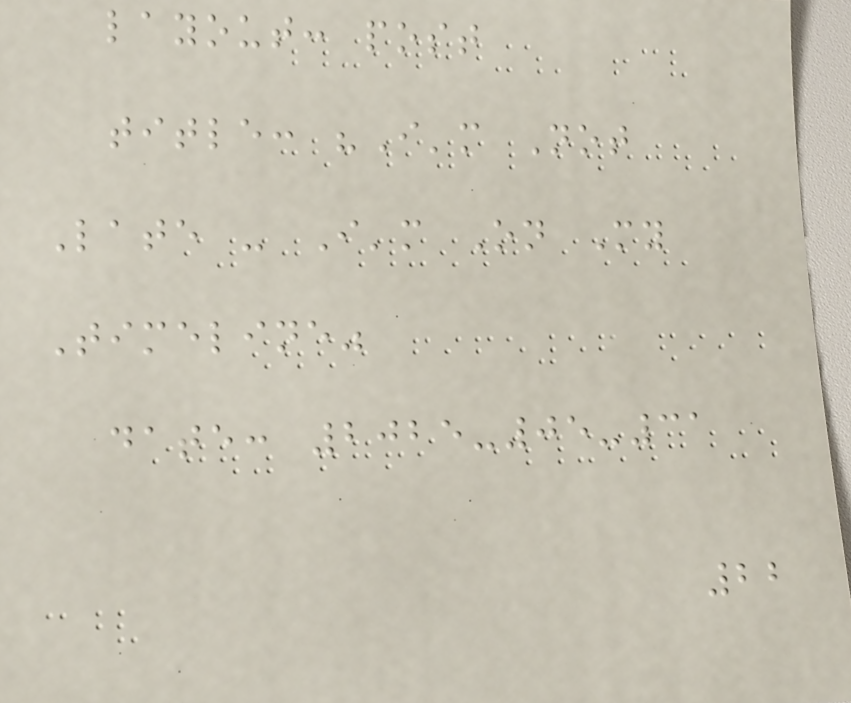layout: post
title: "I'm Not
Late - I'm On My
Timeline"
date: 2025-05-31
22
